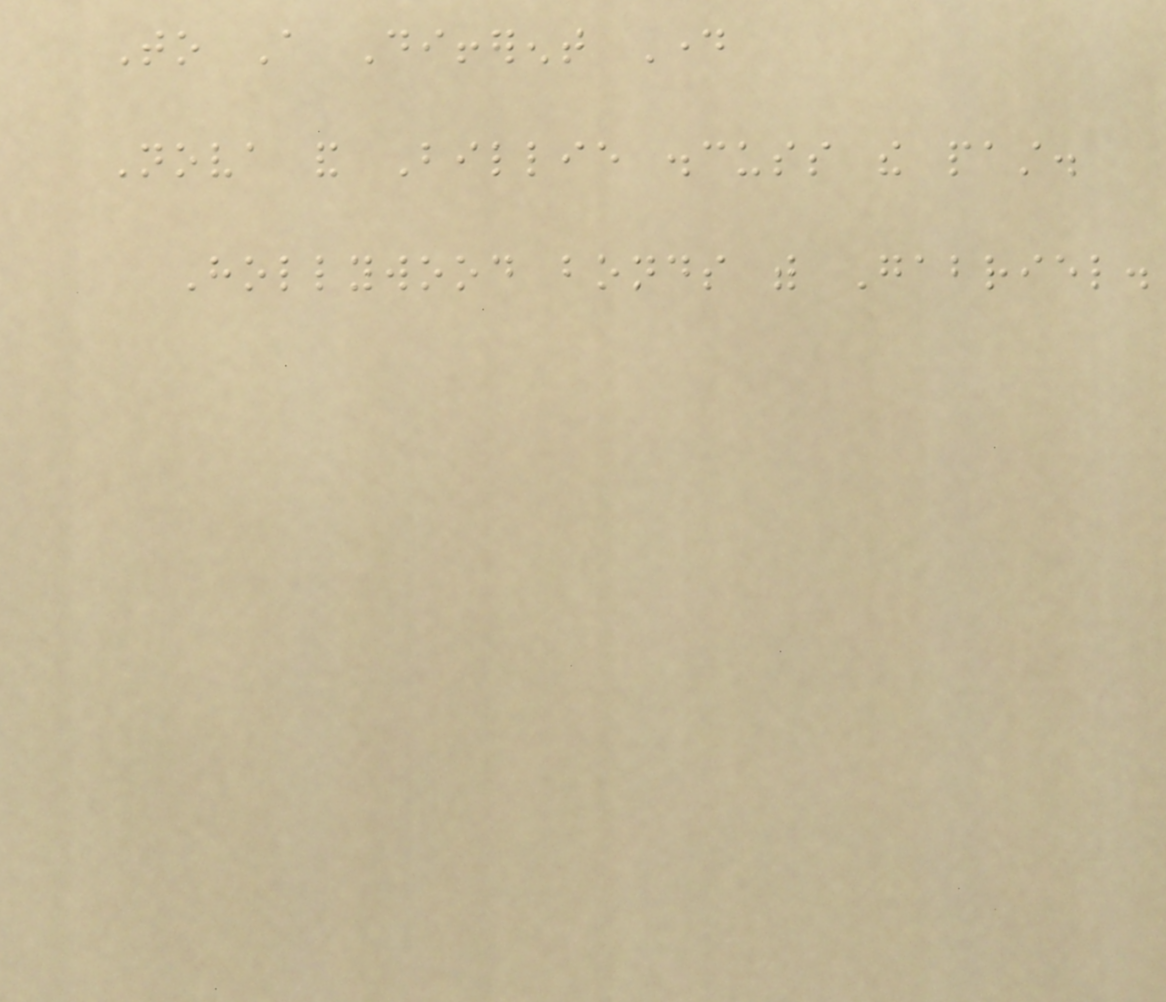To A Different Day
Nova and Billie discuss the past.
Hollywood bonds with Gabriel.
